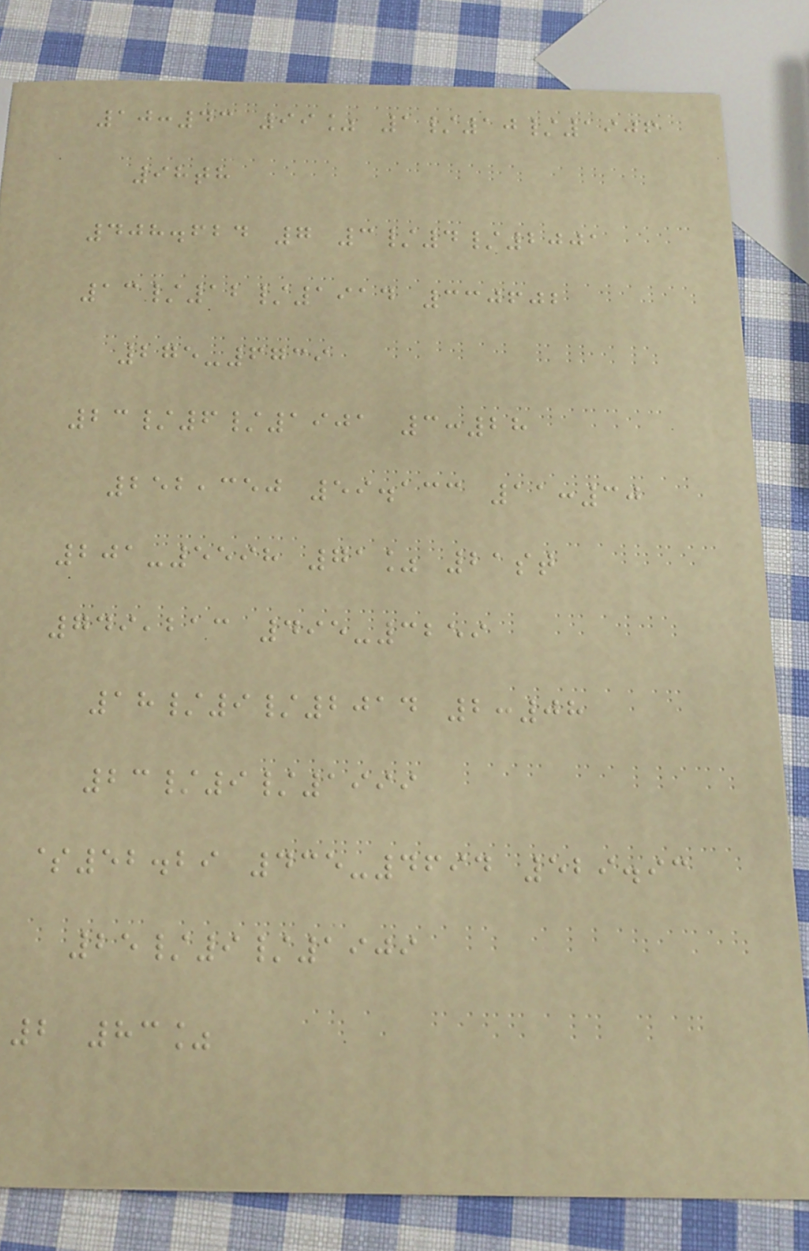10:43 99% 1/10/1906
98th
408.624 7 3/4/2001
13/12/1914 330602
275-6739
23/6/1901 3:28
252,350 59.133 11:30
201-5598 71% 21st
749,213 495-3259
18/9/2014 2:08
23/9/1999
$52.29 435-4694 529.93
25/9/1909
2 83%
